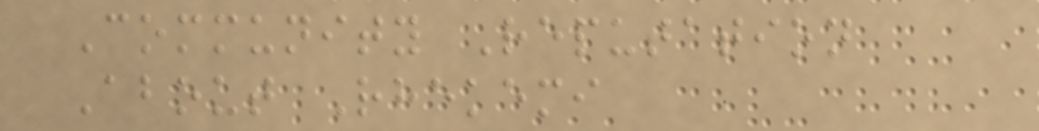Community Reputation
About Rhekemi
